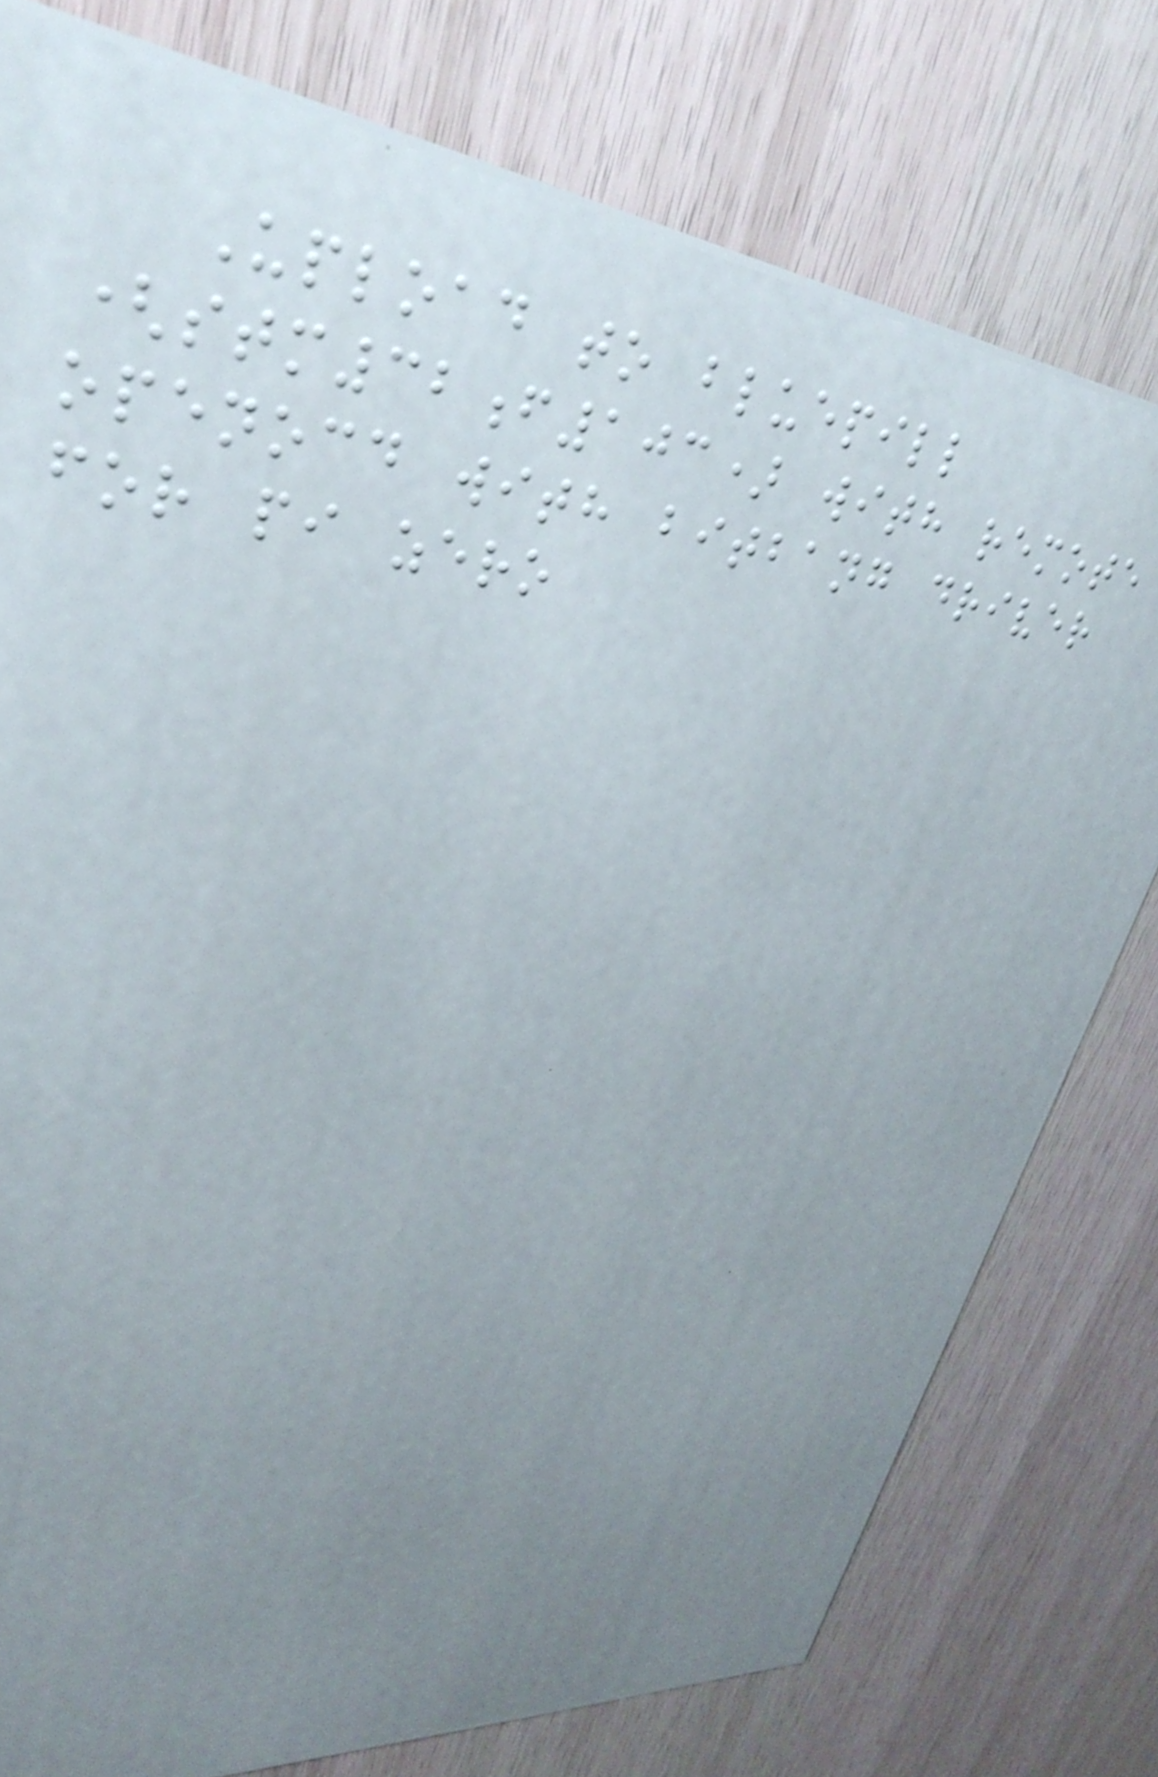Upload to bluepill
(stm32f103) with remote
openocd with bitbang driver
for pi zero
